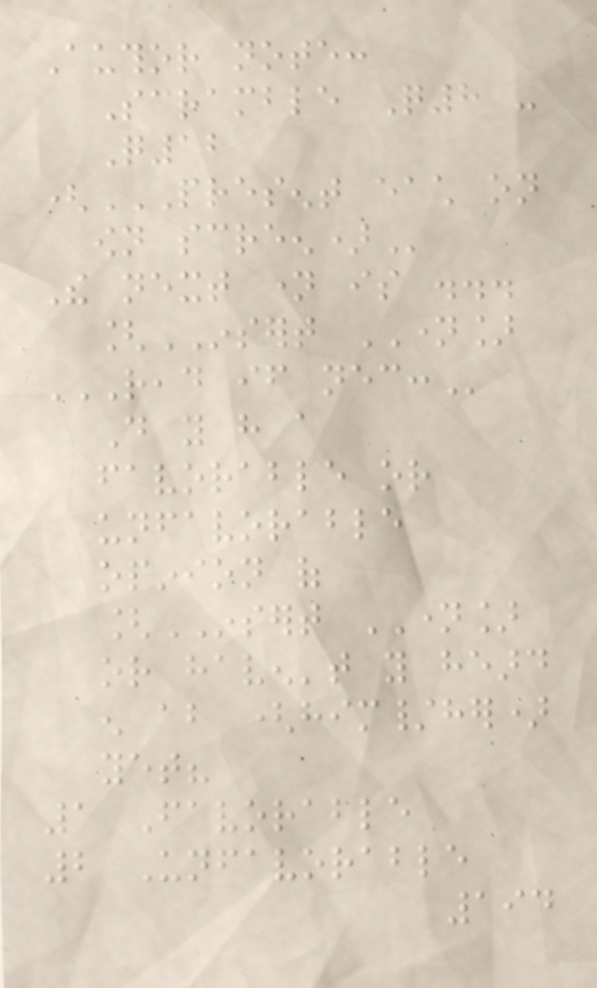Author note:
Scramble Q8 -
Q12
(PRESENT EACH ON
OWN SCREEN)
The next name is ...
[INSERT NAME]
READ IF NECESSARY:
Do you have a
favorable or
unfavorable
opinion of
[INSERT NAME]
or haven't you heard
enough about (him/her)
yet?
1 Favorable
2 Unfavorable
194
